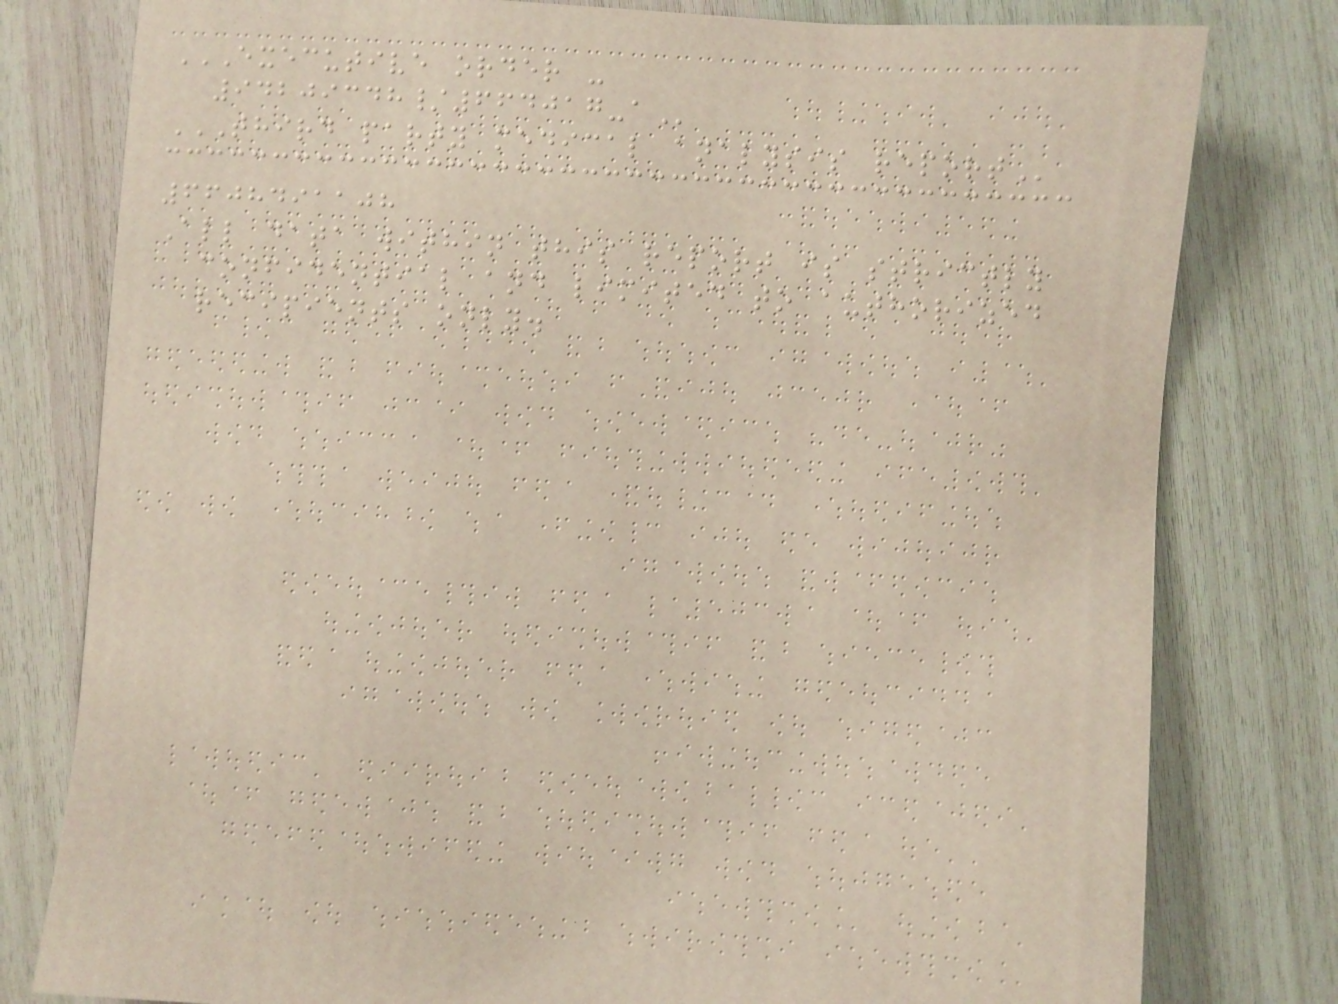EXECUTIVE ORDER -
94209348/664017-A
THIRD PARTY MEDICAL ANALYSIS REPORT
6608491108
All data within this report is strictly
confidential and limited to authorized
recipients only.
